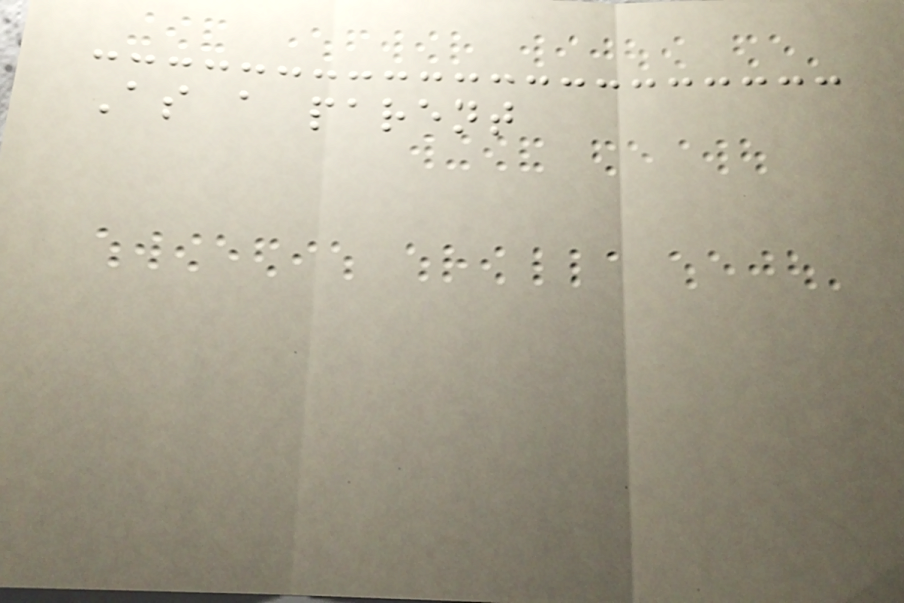As a parent
